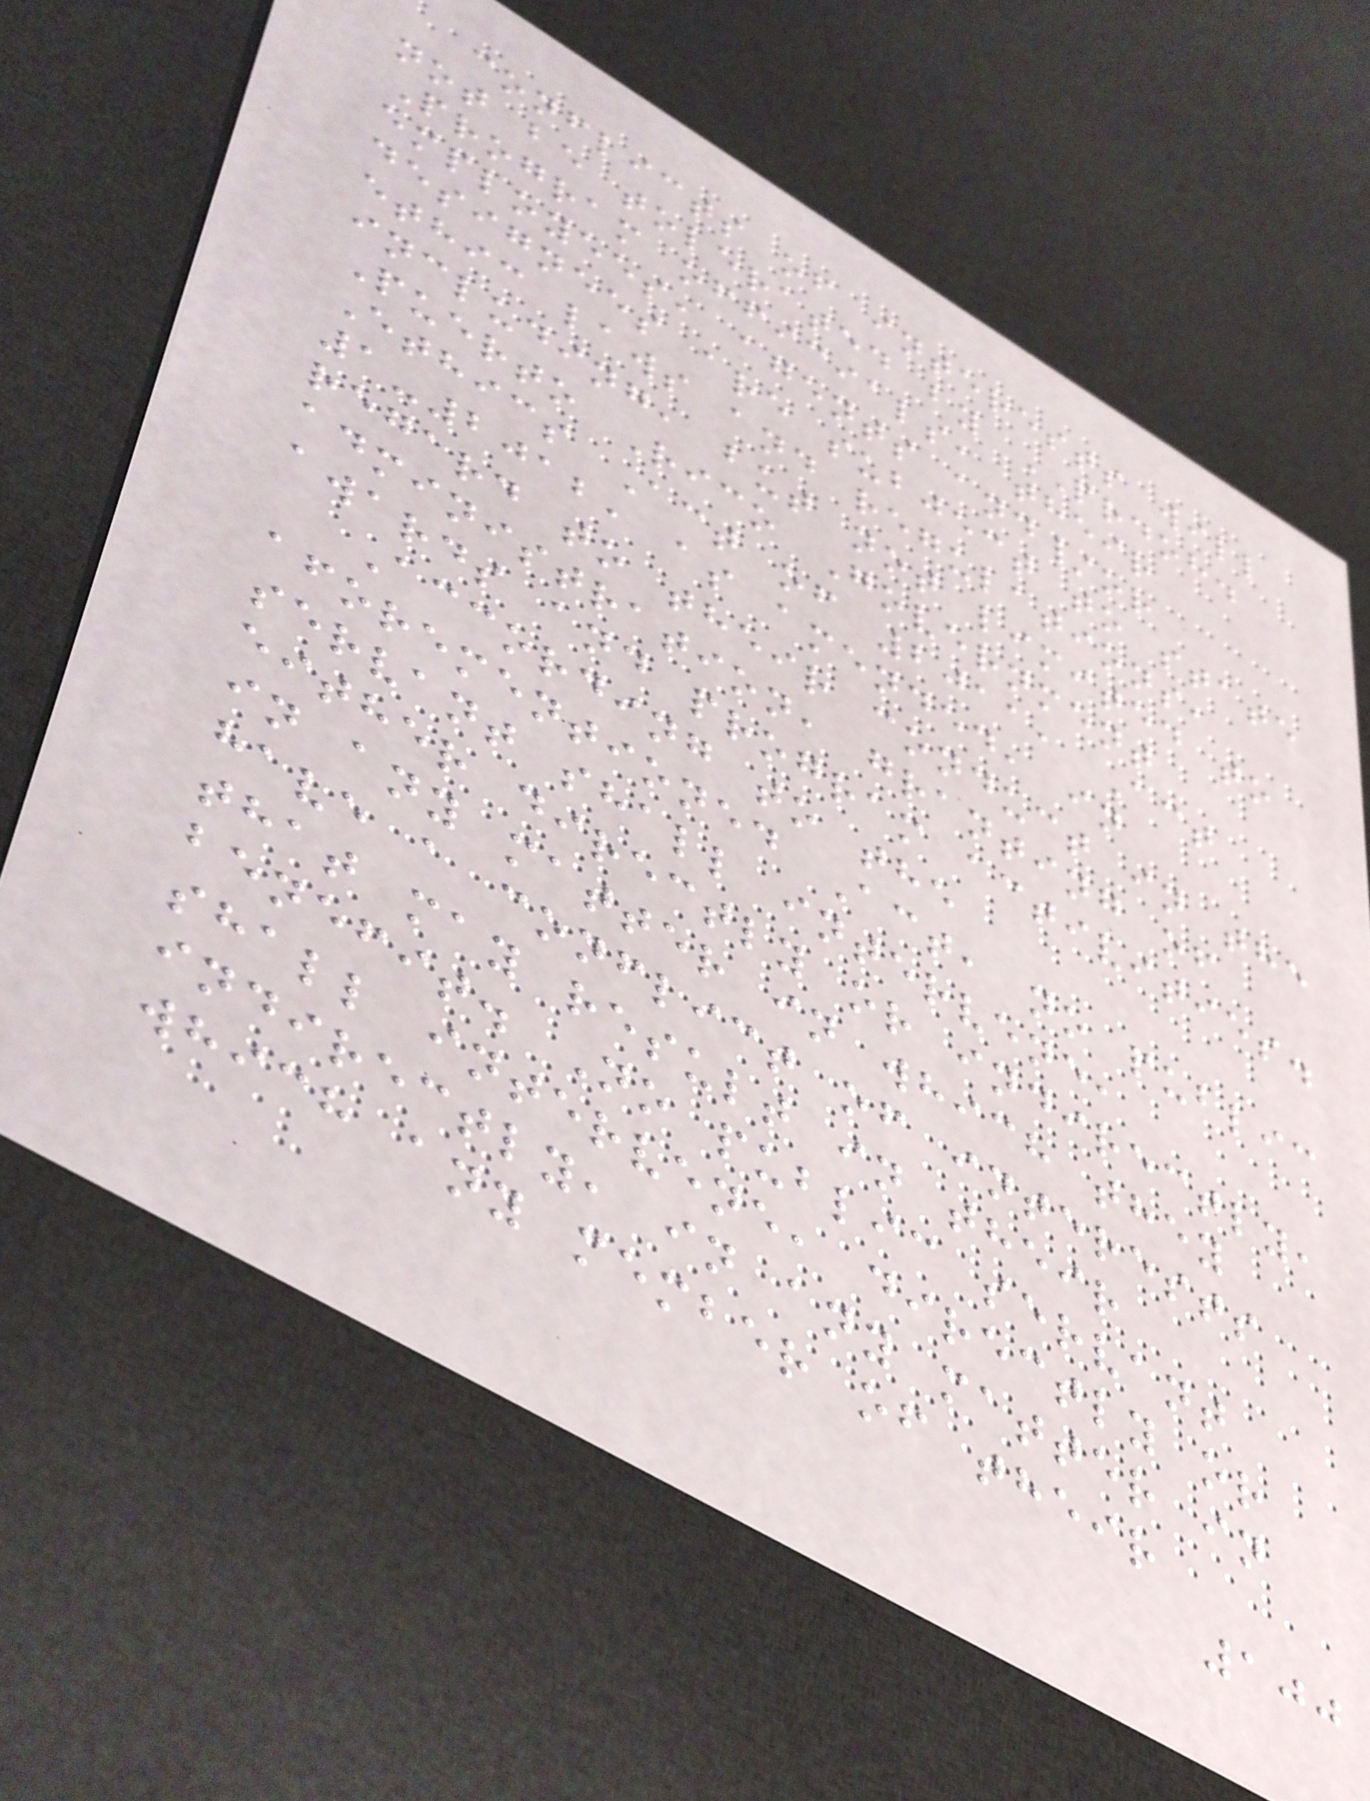conflicts of interests will
not be tolerated by PRDOH.
Program officials, their
employees, agents and/or
designees are subject to state
ethic laws and regulations,
including, but not limited to
Puerto Rico Government
Ethics Act of 2011, Act
1-2012, as amended, in
regard to their conduct in the
administration, granting of
awards and program activities.
According to the
aforementioned Act, no public
servant shall intervene,
either directly or indirectly,
in any matter in which they
have a conflict of interests
that may result in their
benefit. No public servant
shall intervene, directly or
indirectly, in any matter in
which any member of their
100
